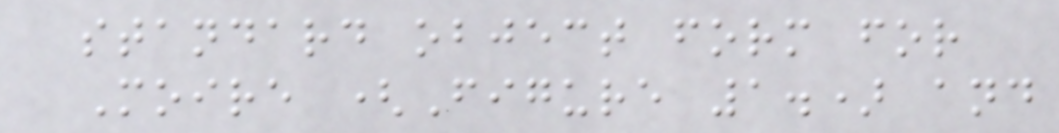standard object form for
Moire (Figure 1.) and
